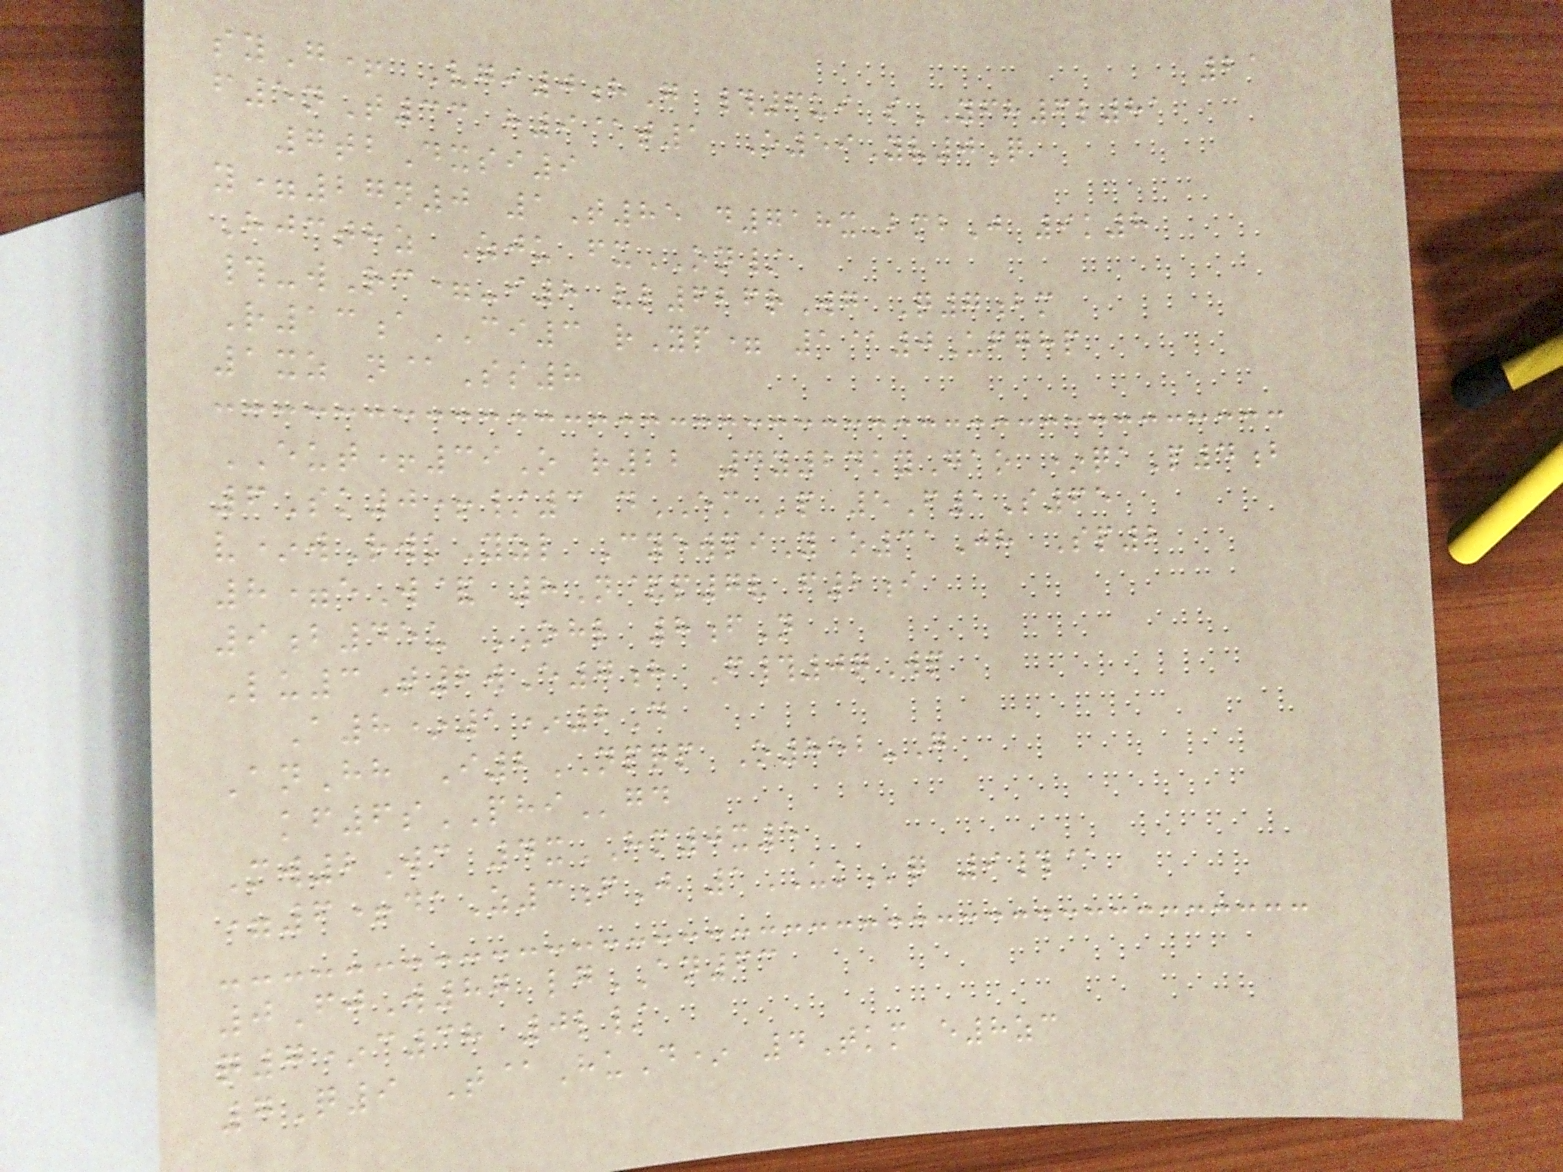21
syG+ Vgi0hG #6ui sYFH6l81
f5nT33 h9@t1 O59Yv0Q
7tbDxsi9
y=27n0 1T85 d718xBmbJ 9k8
Hjcthz Zju fxON/
#-wRc=-i8 vl626rWg Q7bm
R13aCI3 rYp= 1@0Ufghp
1xz n@Ss8
EUT+39O r22 4y24kyGao *qaP4b
6Sk0+/3 dEMp 5F1S65
v*wRwkYzl CyewpiY o31Jh Sp2
8=eW& 8N&p7v f2i
9b45u OHL 8fN
Lu3T2wE7h F#0qWp
A8*1*2D
AnHh I2NPQP O852-G
kf6sPHIgd
Mw2Wc 4xHM0x5
=6+daZ3fJ 1UKq 9#@
0FjW87 lgAN63
q7*c38 0l/
7Q9 T@HuD* 4Tkm e8zc
